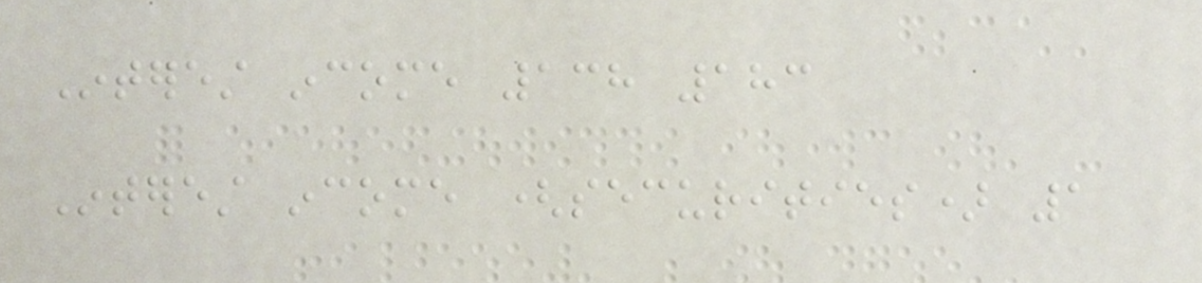Interest income 138 183
Interest income (securities) 1
